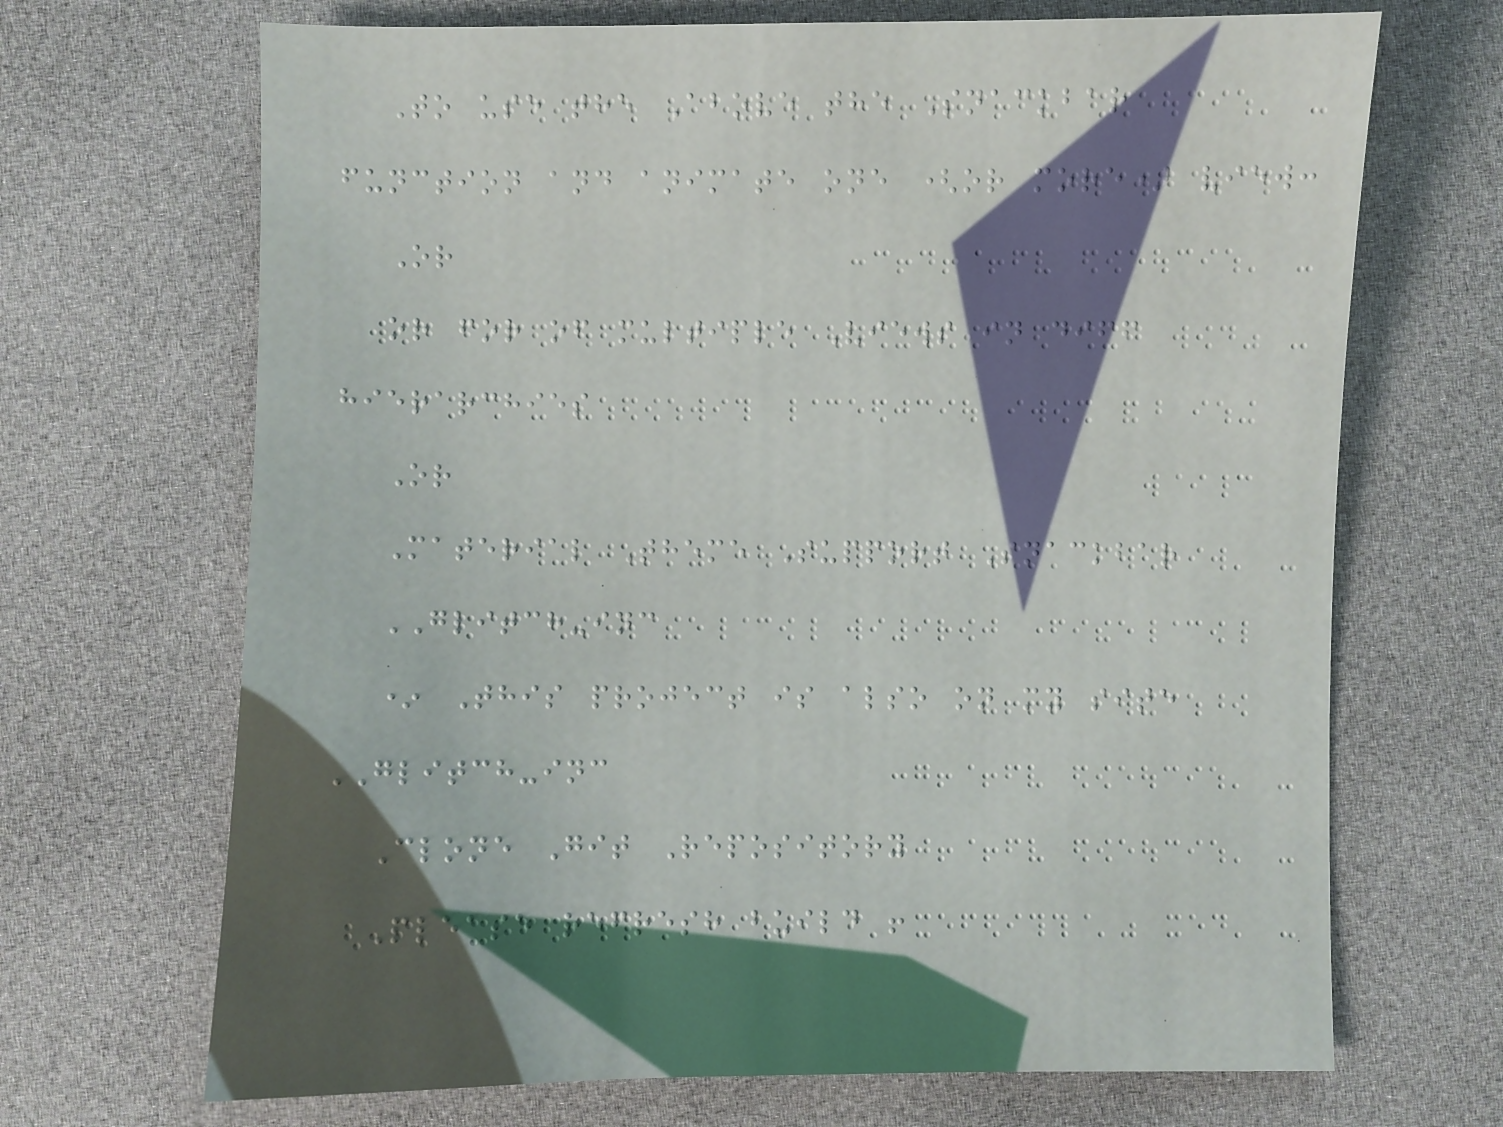To use the Above the Snackbar
function and animate one (or more) view:
Or
or for of multiple Views in diff
hierarchies
Or
Material Theme Support Snackbar
GLITCH-inc
* This project is also on my site
GLITCH-inc
Clone Git Repository
Please refresh build !
